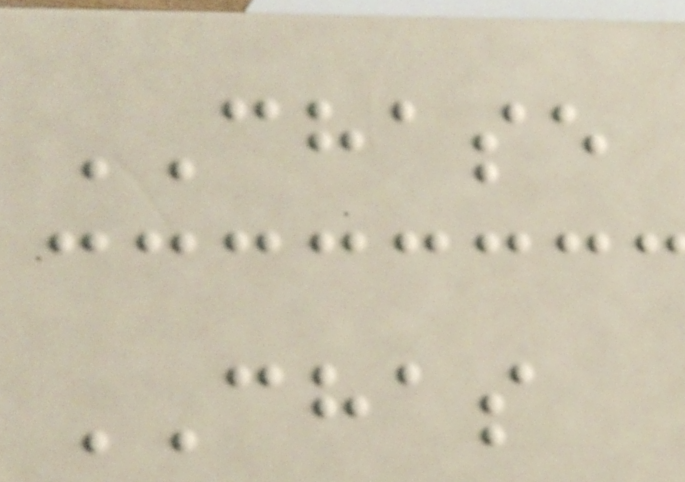CHASE
CHAS
